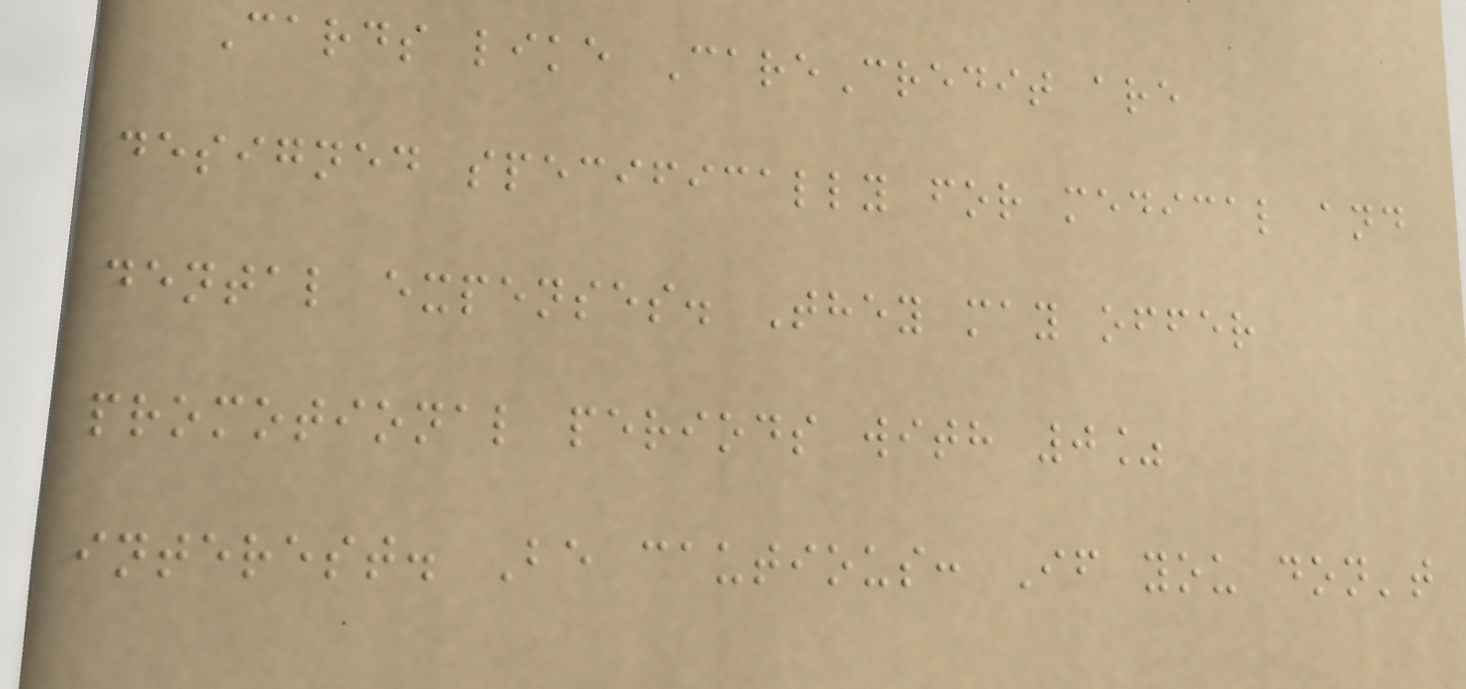Cards like CareCredit are
designed specifically for medical and
dental expenses. They may offer
promotional periods with 0%
interest. Be cautious: If you don't
